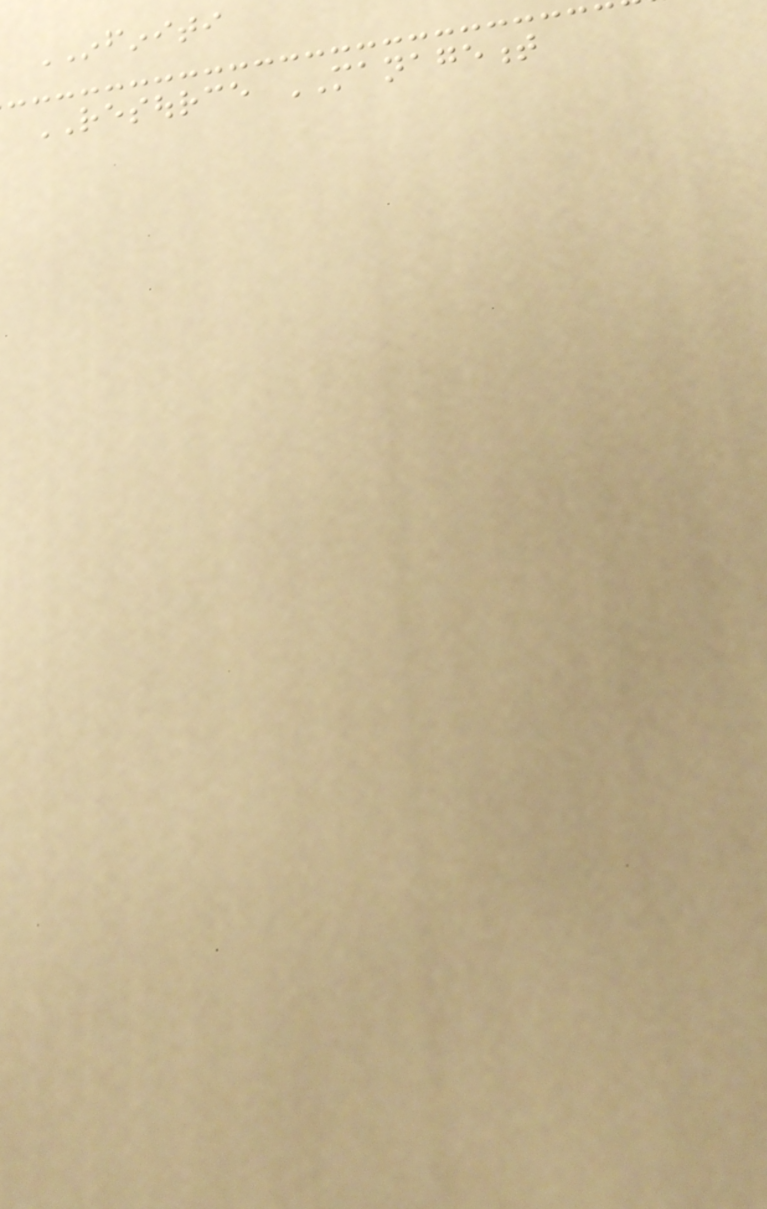INFINITI
RESOURCE MANAGEMENT
